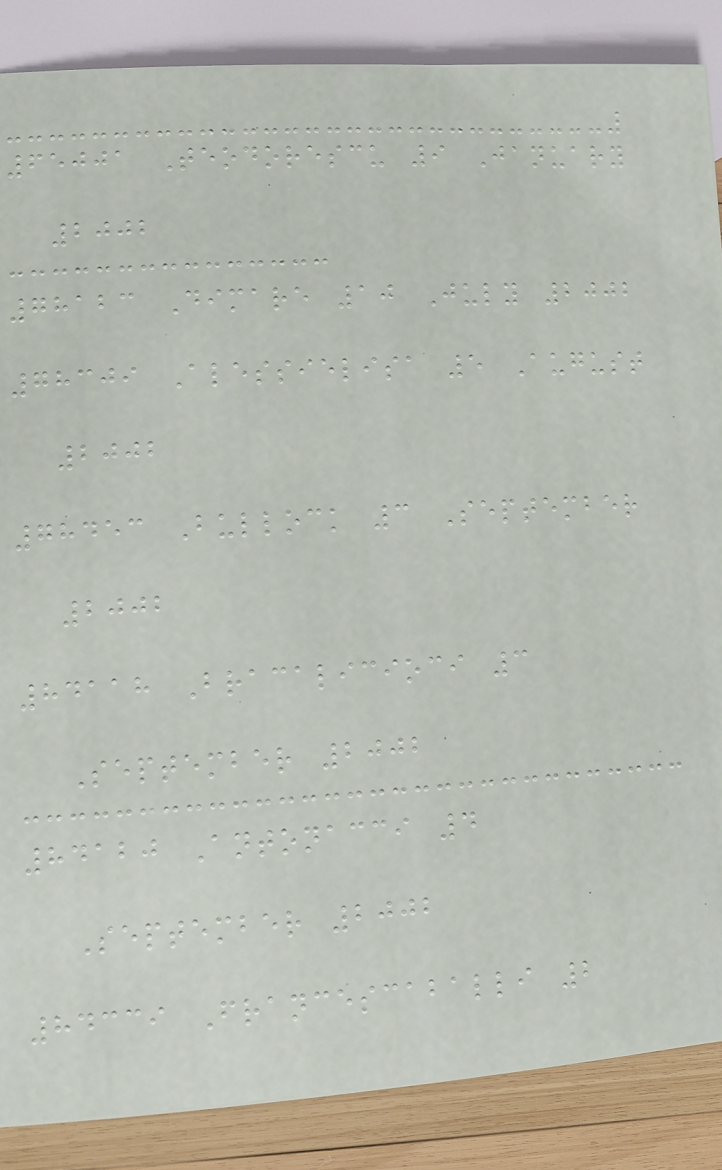65001 Teodorescu 9 January
2002
78123 Dimare 10 July 2002
78309 Alessielisa 5 August
2002
78453 Bullock 3 September
2002
84118 Bracalicioci 3
September 2002
84120 Antonacci 4
September 2002
84339 Francescaballi 2
